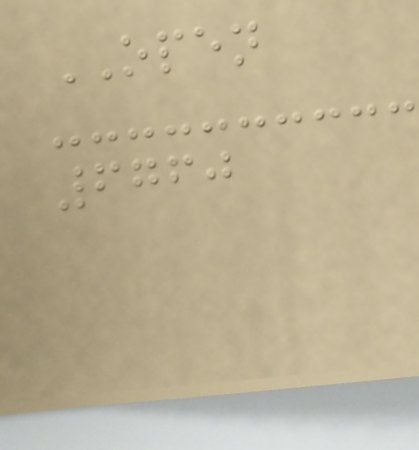OPEN
6760
